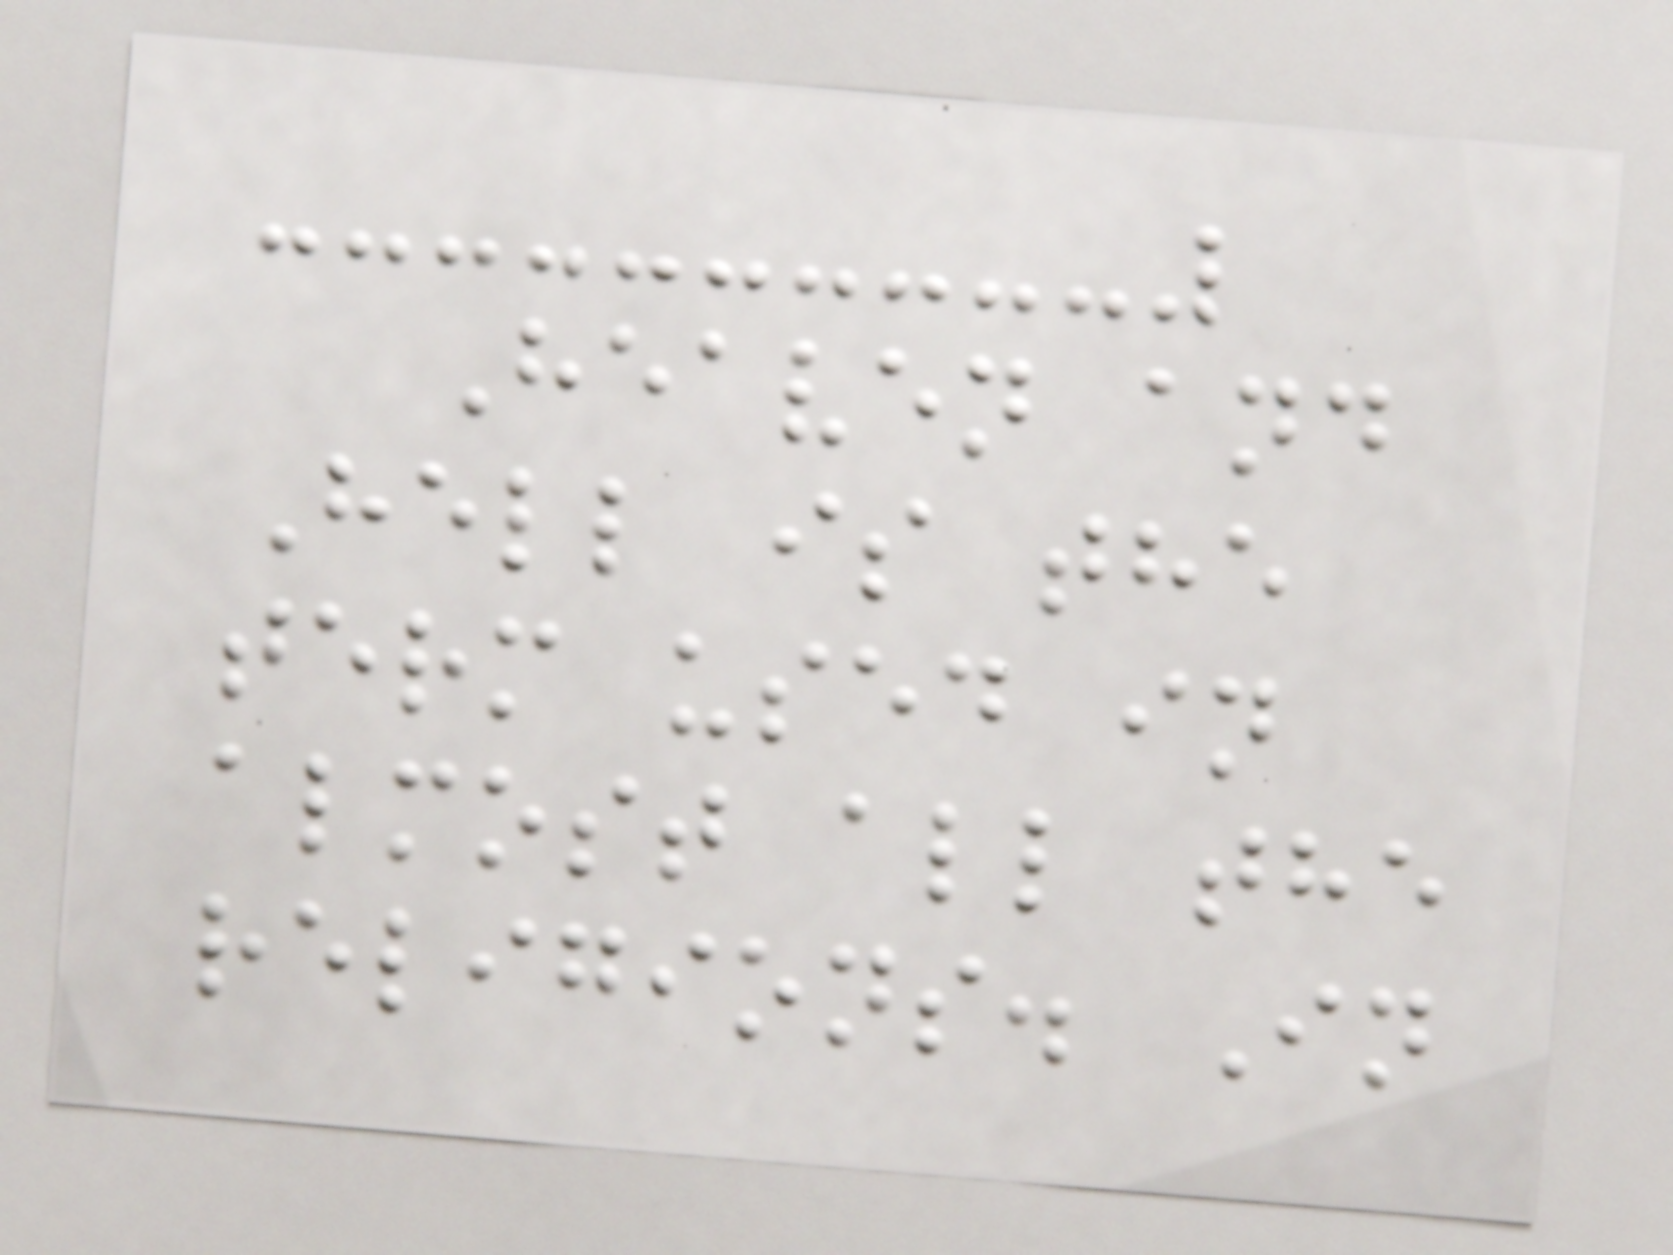Heaven and
Hell is the
term used in
almost all the
religions. In
